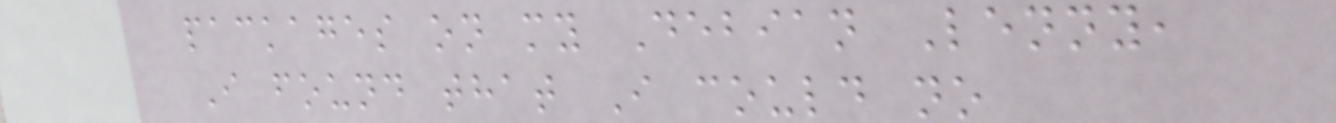packages on my Debian Lenny,
I found that I could no
